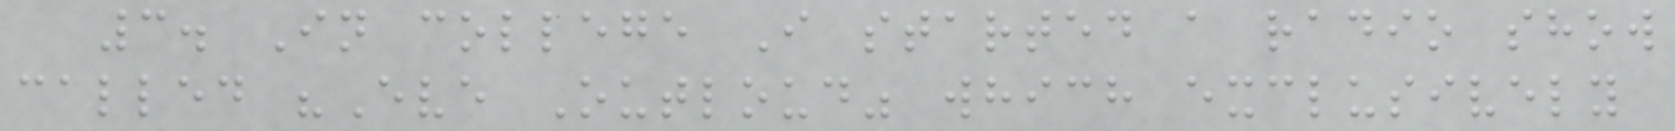3. In college I started a radio show
called "Eve Outloud" which exclusively
